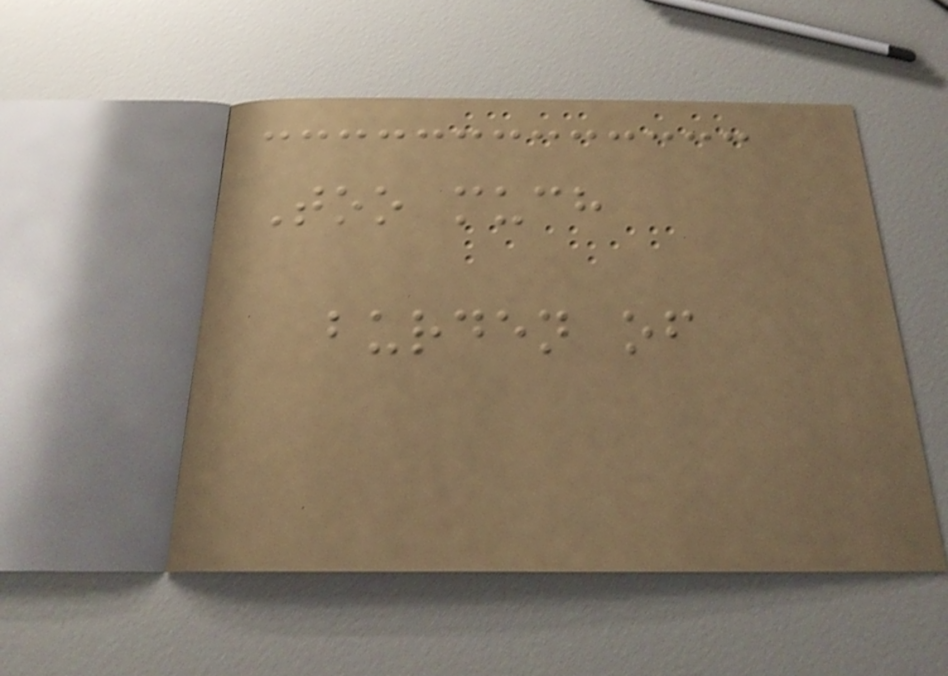Too much
burden of
